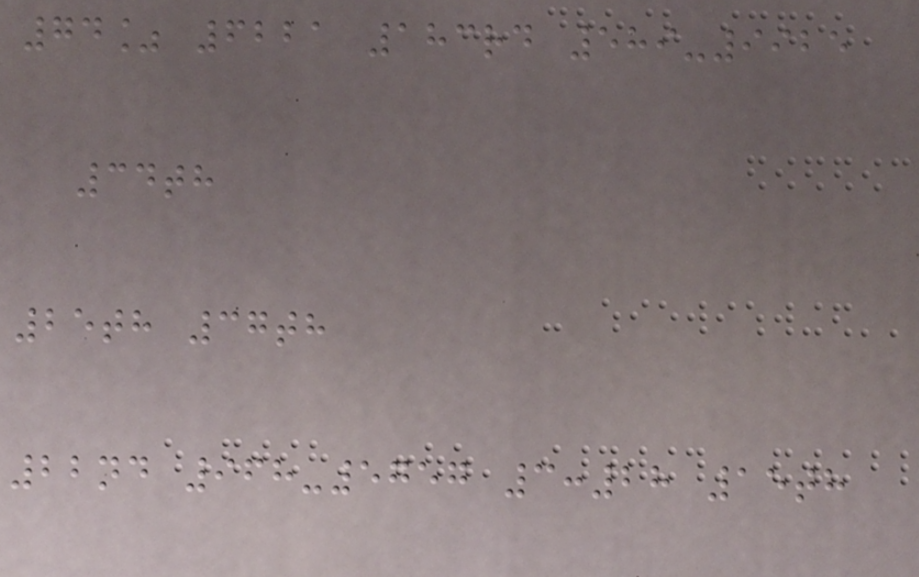74% 6221 183rd 589-9925
34th
25th 37th
22nd 968-5757 3:28 15th
